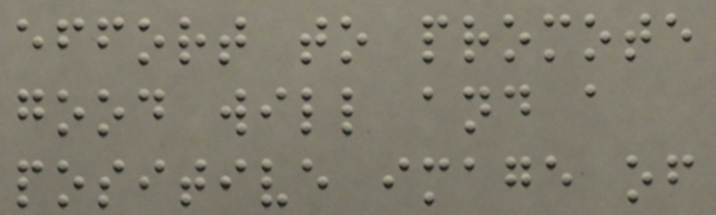effort to promote
good will and a
positive image of
